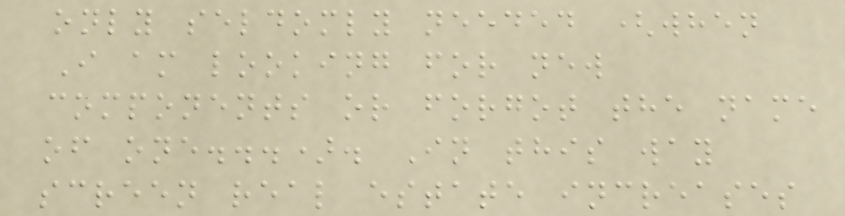only seldomly needed (when
I am looking for new
components or forgot the name
of one...). In this way
screen real estate increases
